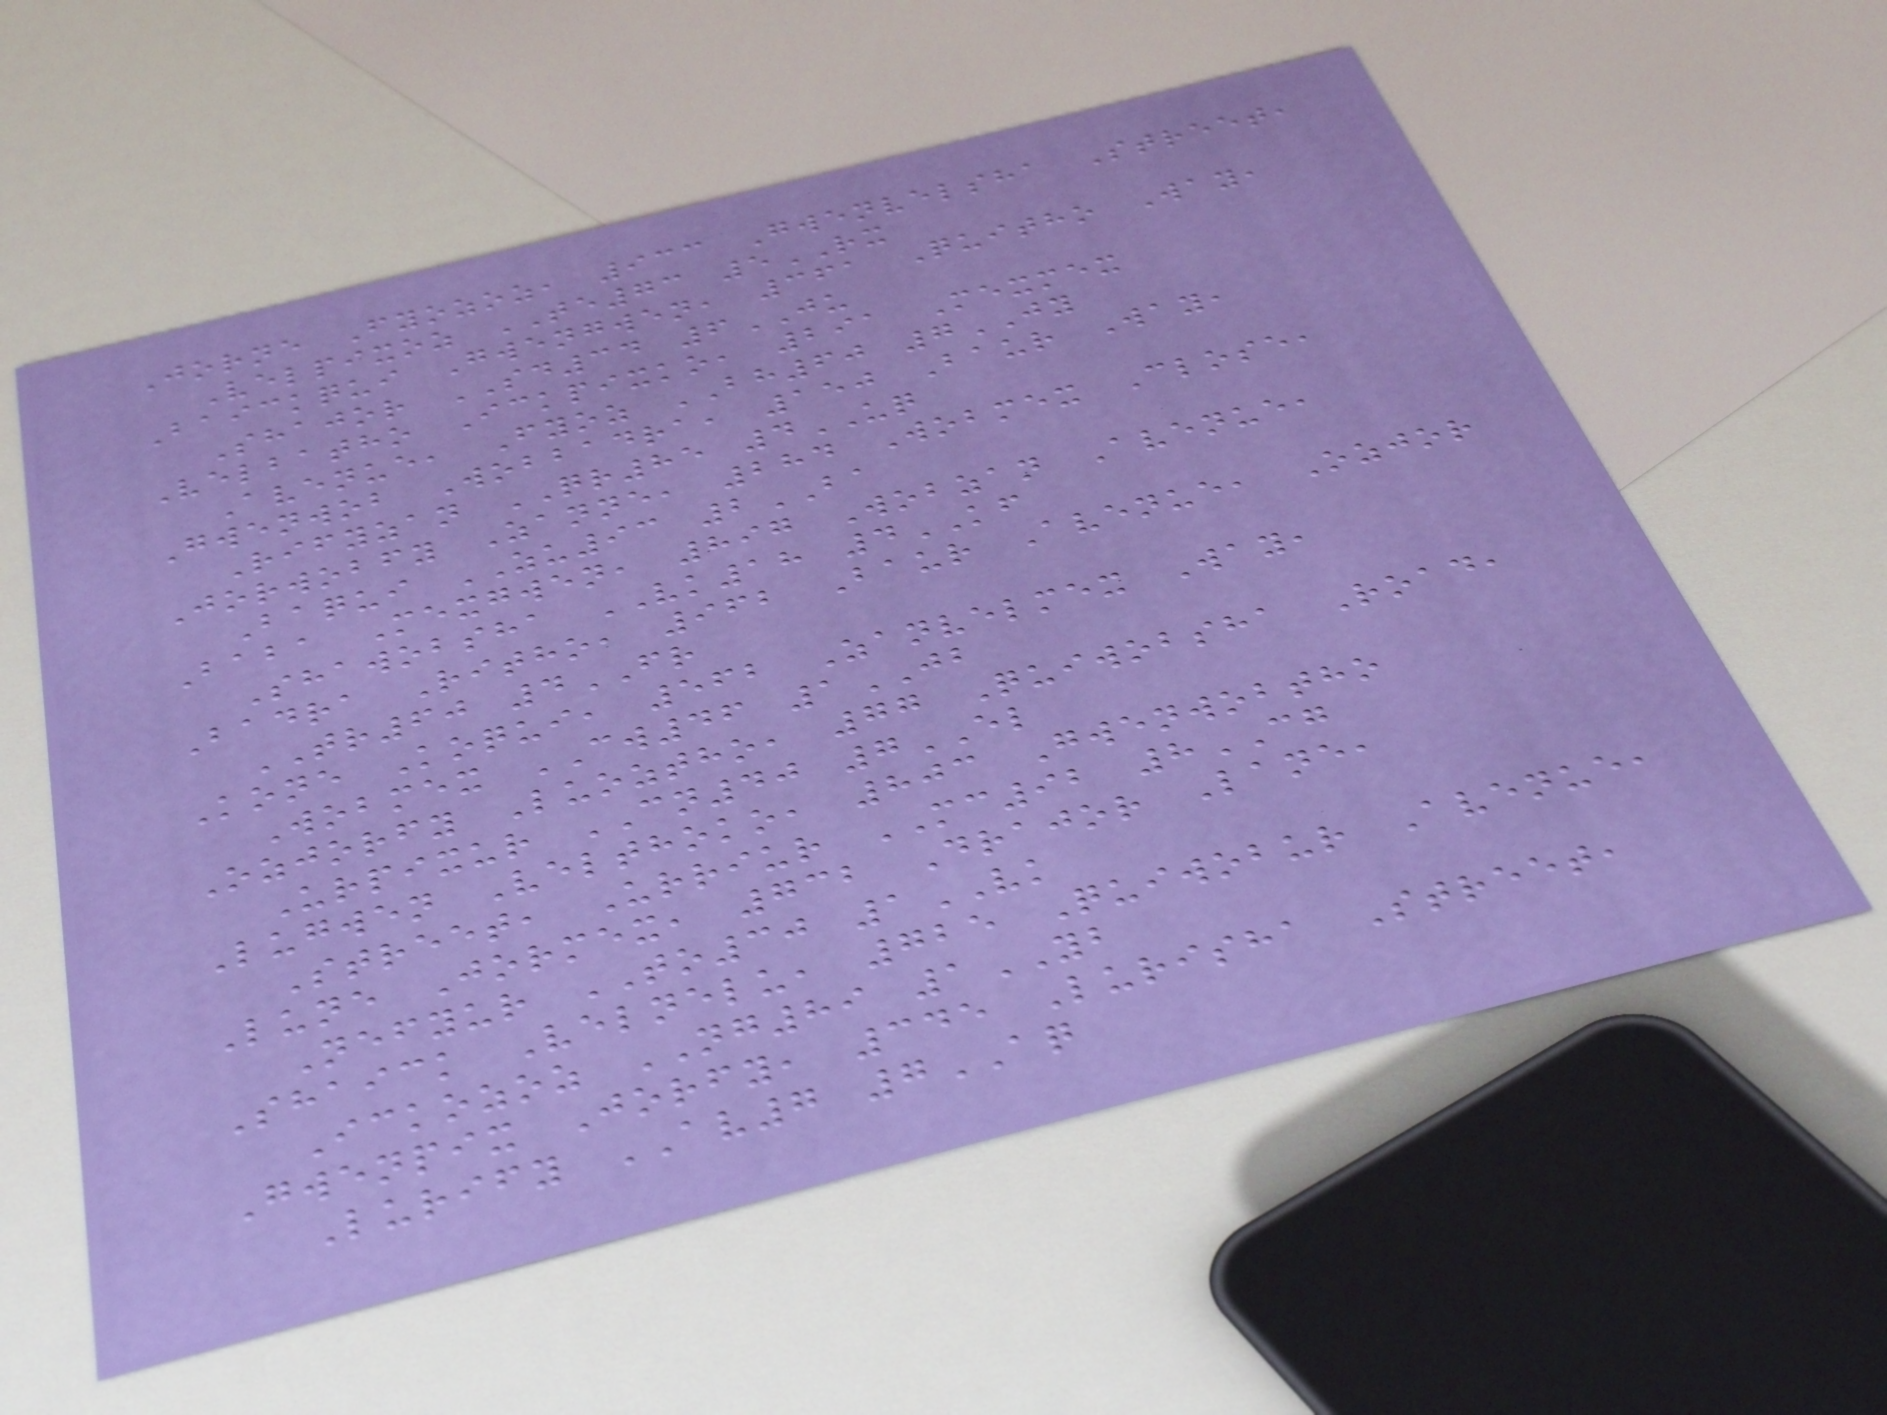Jorne Fyozoz, 933 Gwenvelsha Street,
Velpixoz TE73 5RX
Baickqui Gwengwen, 361 Quitho Way,
Shajor SD34 6JU
Velbatho Ickpixko, 291 Mexmex
Avenue, Fyoz BH60 7JY
Gwenwob Wobbadra, 150 Baur Way,
Rifyzan QR85 4UQ
Jorwobfy Zanne, 284 Wobmex Close,
Baqui ZU93 2BA
Baba Mexgwen, 897 Wobzan Avenue,
Shawobsha VK18 4KF
Badra Ritho, 962 Baur Avenue, Ozjor
TR60 4FR
Kone Koqui, 562 Zanvelmex Way,
Wobmex CW46 1JB
Ozjorfy Luoztho, 77 Quiwobsha Road,
Urpixur CN40 7EL
Lugwen Velthoko, 803 Gwenwobtho
Street, Urriur MC92 8CG
Lune Jormex, 732 Drajor Lane,
Nefyur TO30 1VK
Shaick Velnelu, 725 Quiwobur Avenue,
Ickozoz NG89 1YB
Gwenpix Jorfy, 345 Lurisha Street,
Lurify AV7 7AQ
